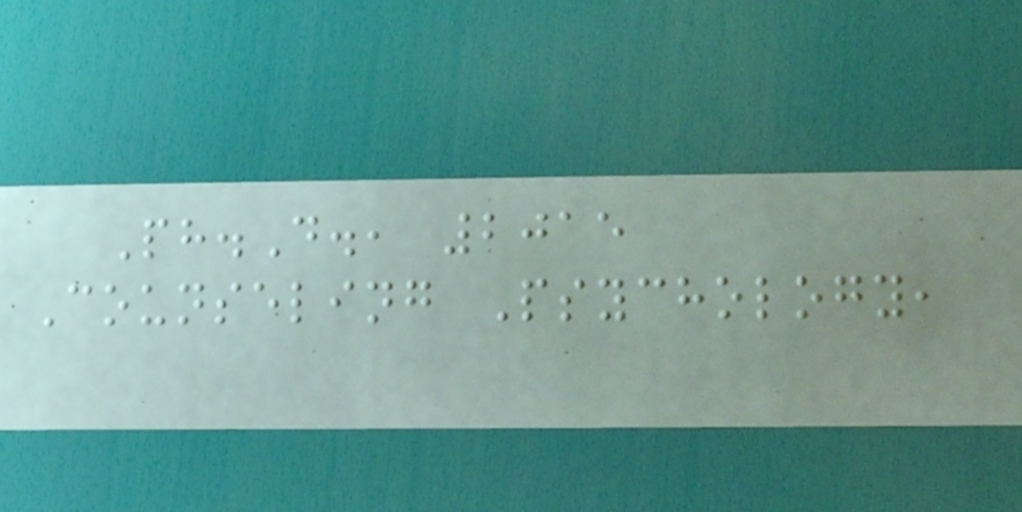Ph.D., 2015
Counseling Psychology,
